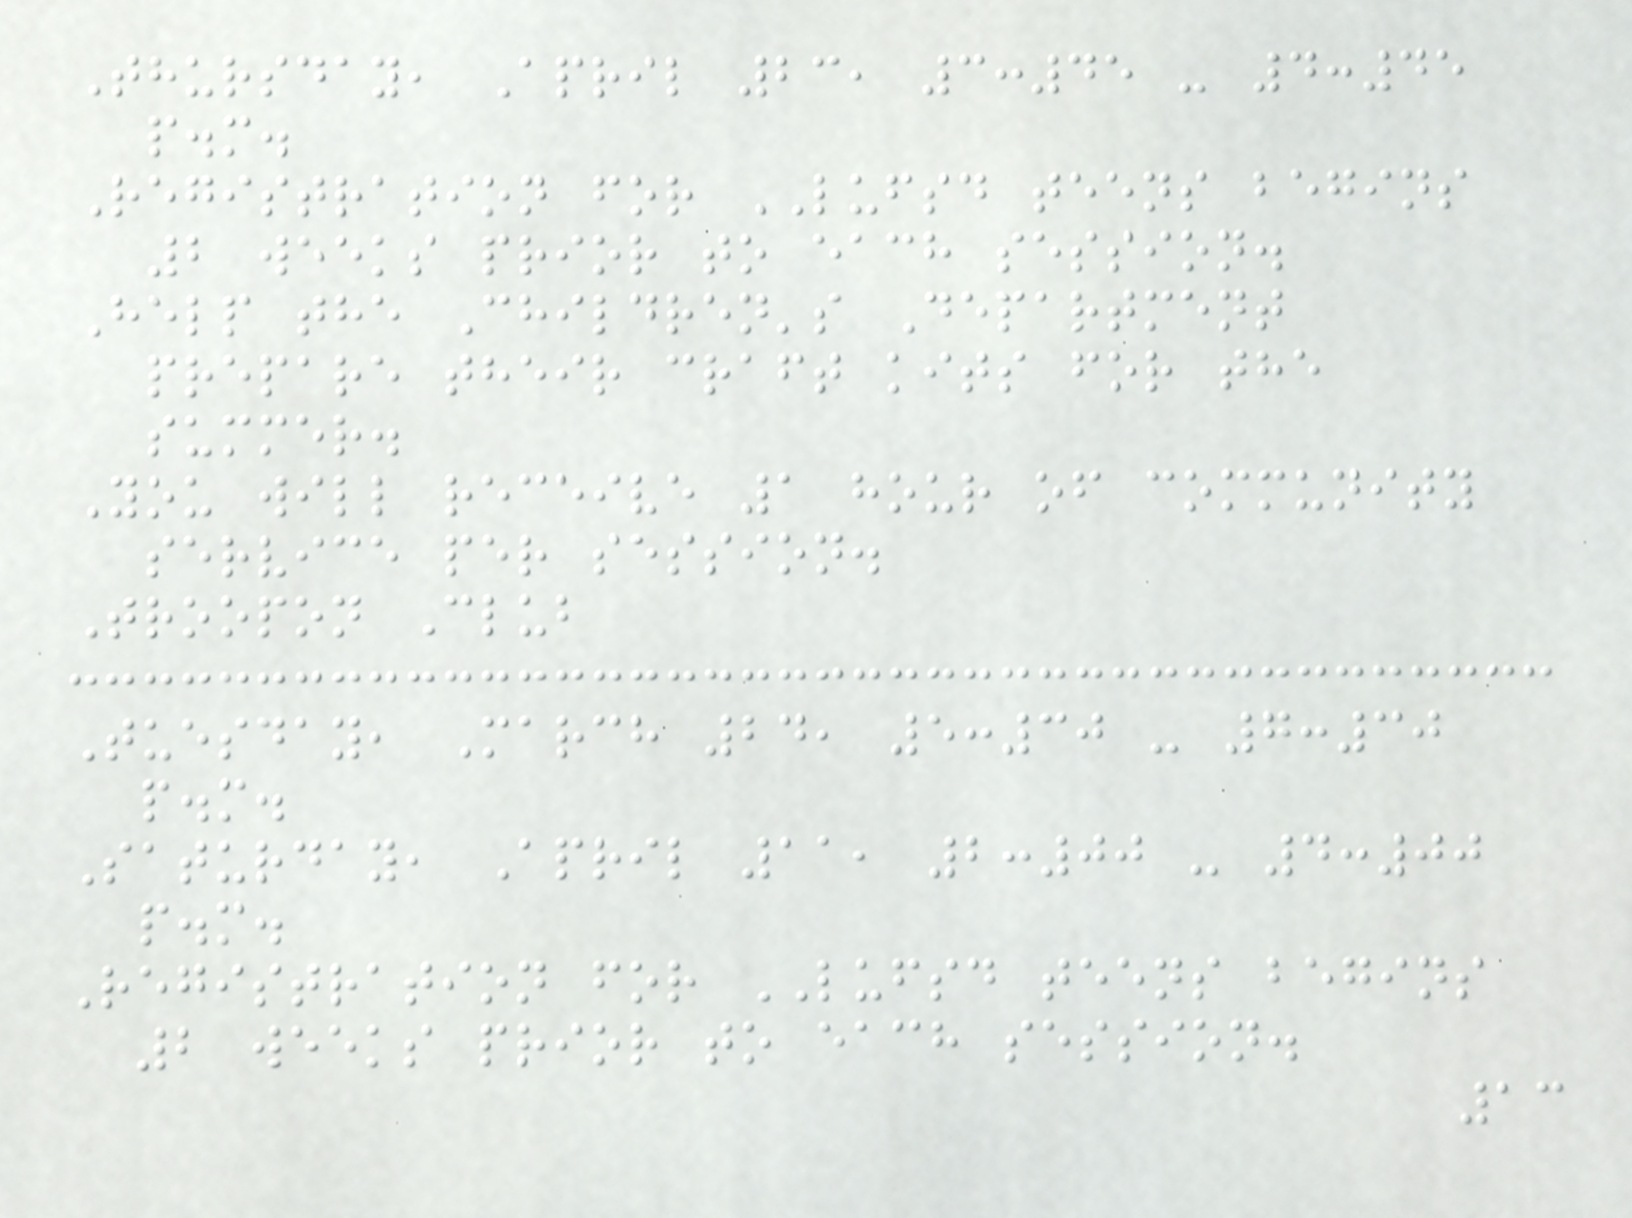Thursday, April 23, 3:45 - 4:45
p.m.
Registration for LUFSD teens begins
2 weeks prior to each session.
Help the Children's Department
prepare their craft kits for the
summer.
You will receive 1 hour of community
service per session.
Troopon Club
Tuesday, March 24, 5:30 - 7:30
p.m.
Saturday, April 11, 2:00 - 4:00
p.m.
Registration for LUFSD teens begins
2 weeks prior to each session.
13
